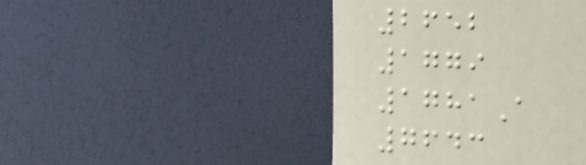2652
1779
1781A
7643
